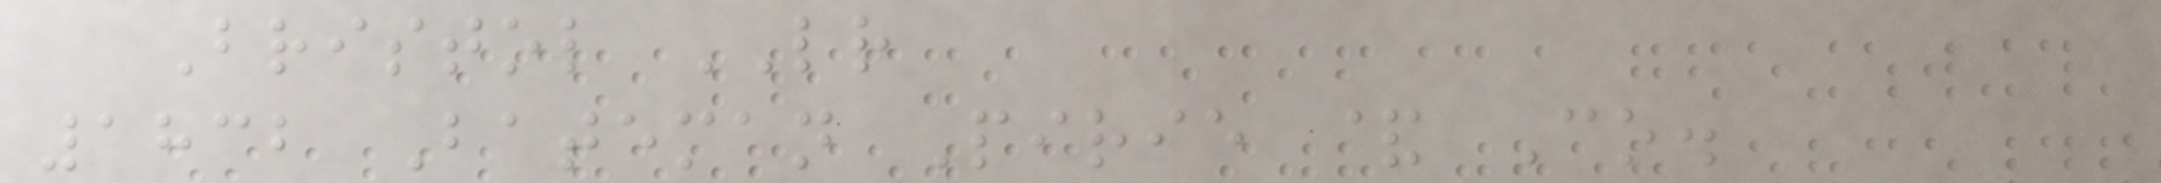Bristol LR
1832 Bateman Pirie & Co.
